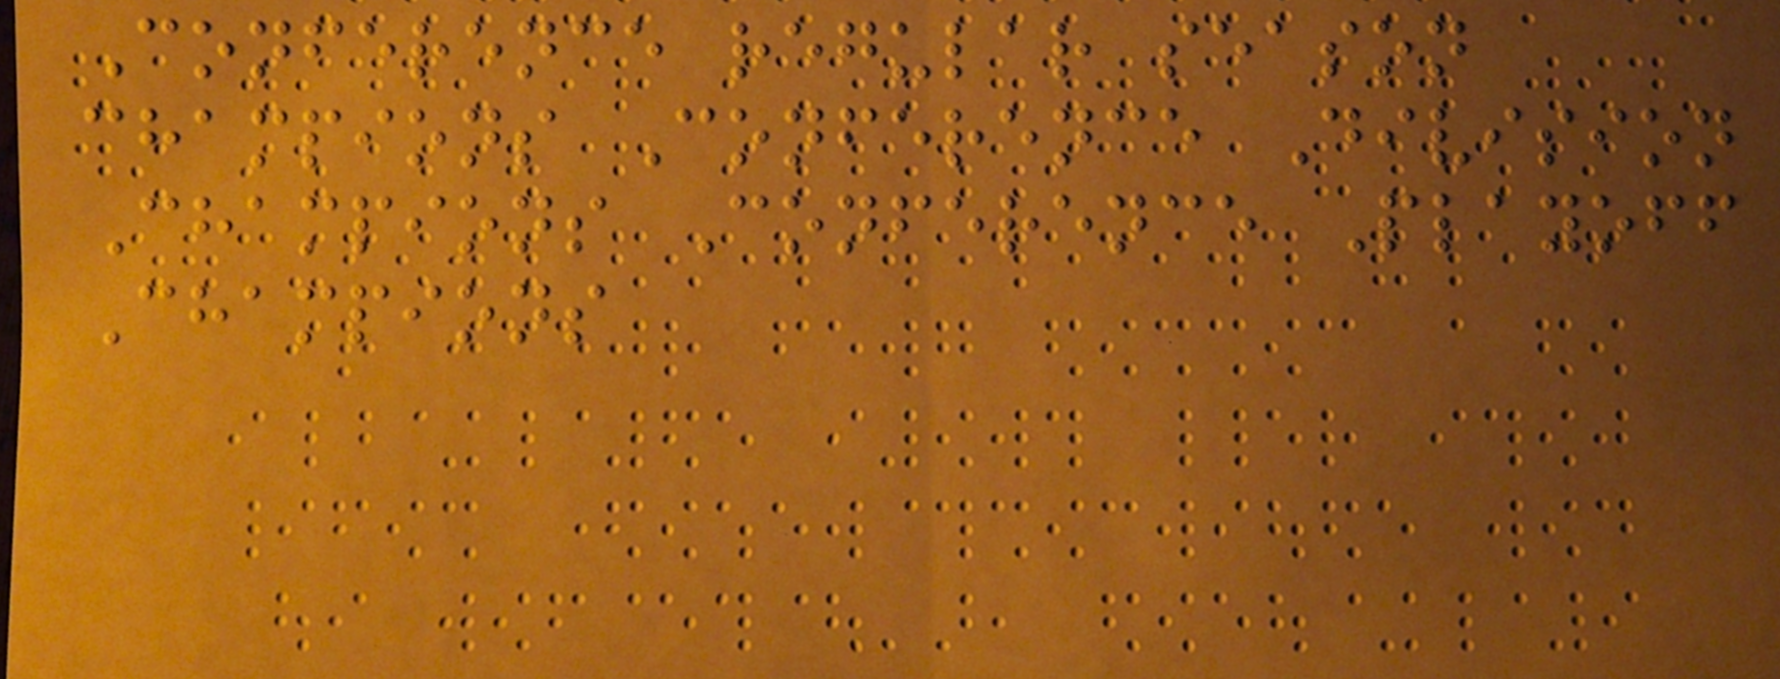Conference regular season
champions Conference Division
Champions Conference Playoff
Champions
